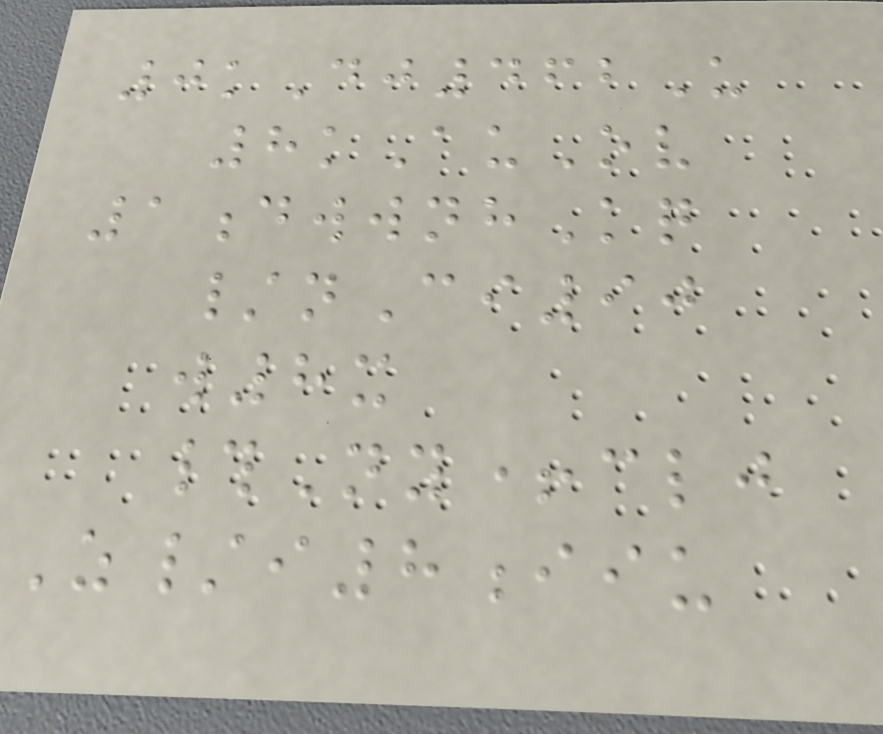0kDj462U
8kAuOv
1dwwnhKq
/nCi90
w8x
#Ny+clj
Z/i8iiu
